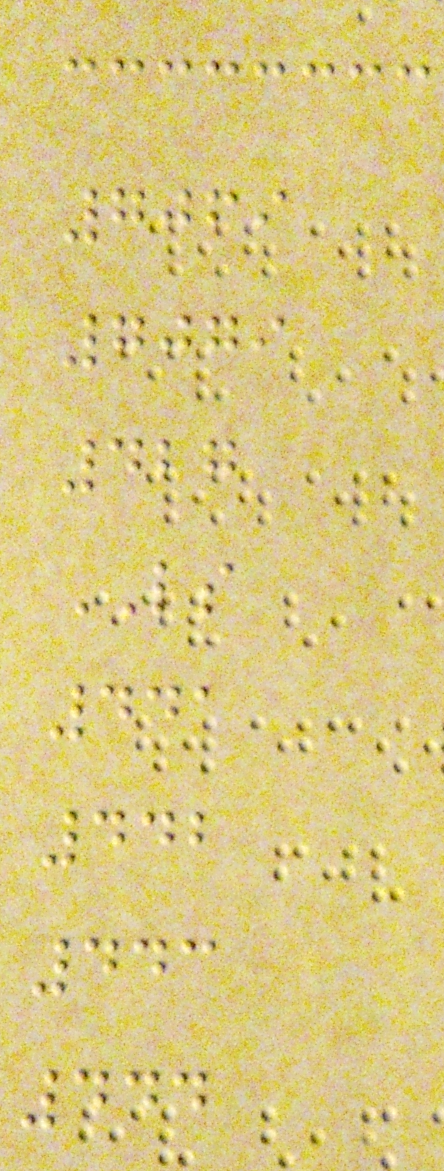7069
7079
427
LS
441
442
443
444
